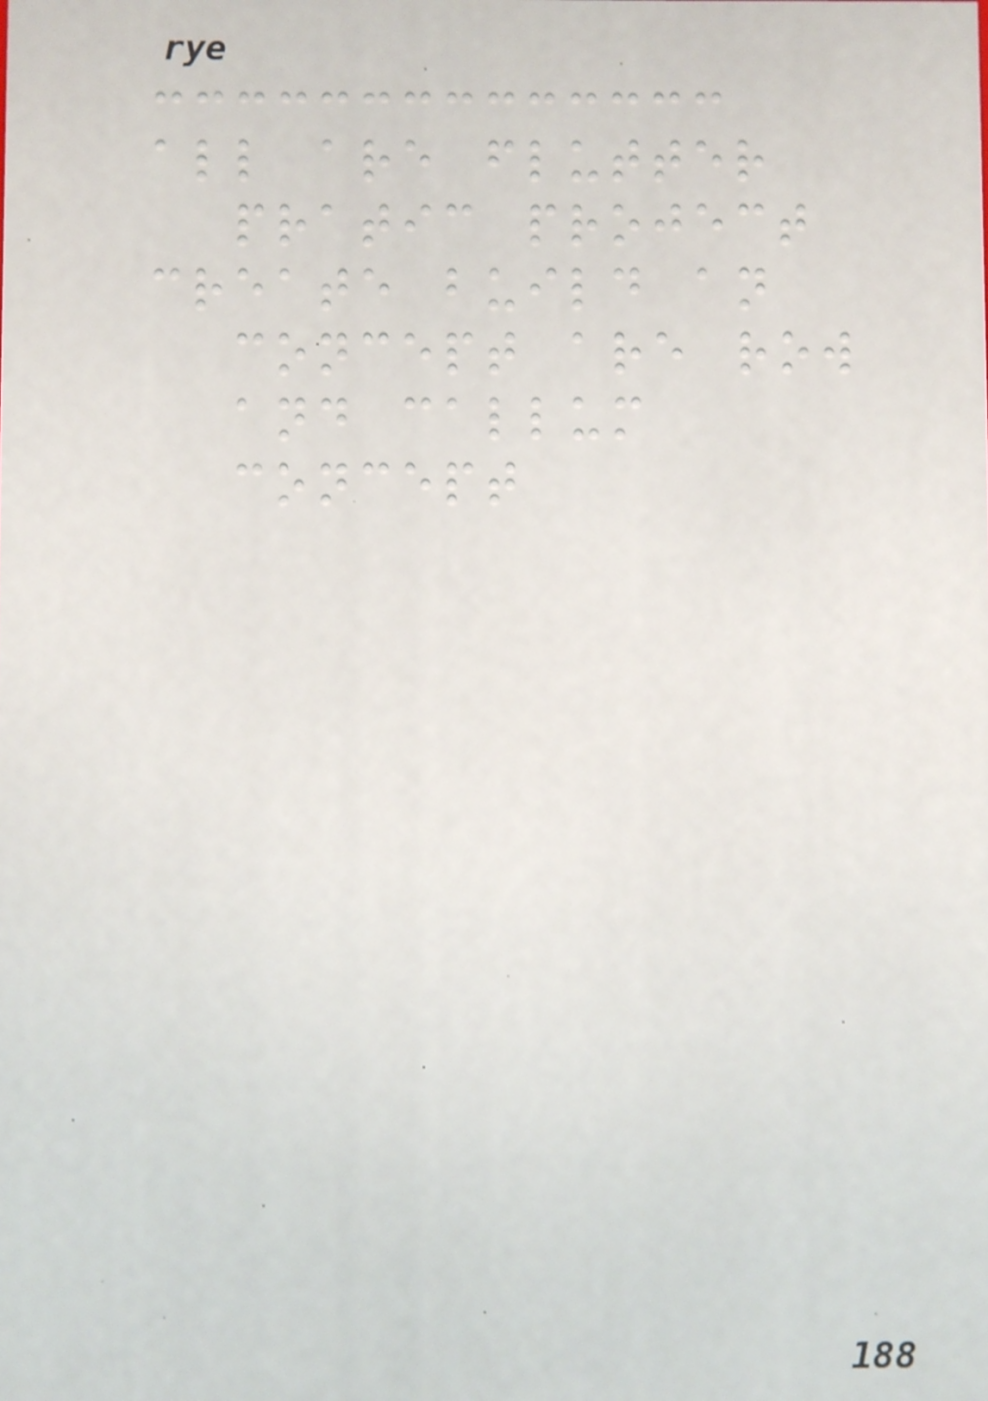all are flutter
pratic project
create build an
concept are row
and callum
concept
